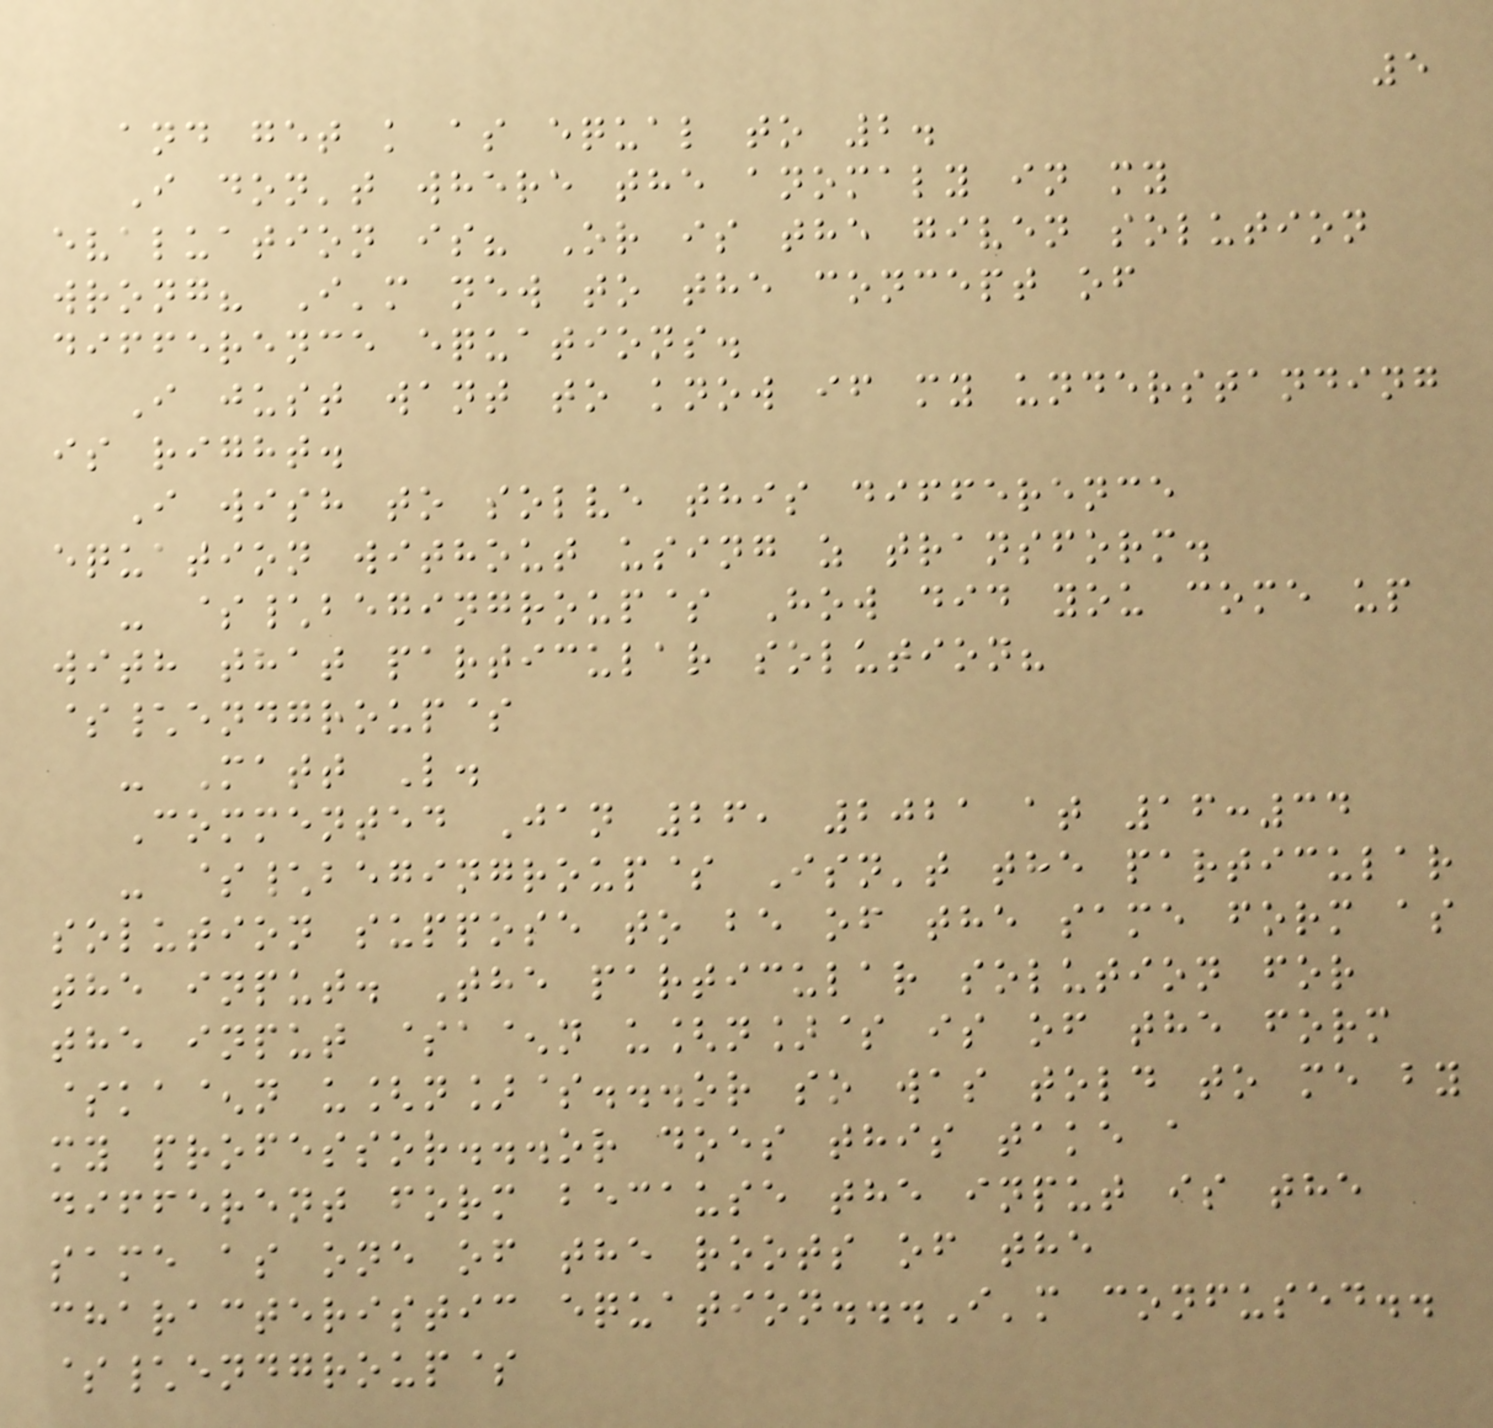5
and get k as equal to 2.
I don't where the anomaly in my
evaluation is? Or is the given solution
wrong? I'm new to the concept of
difference equations.
I just want to know if my understanding
is right.
I wish to solve this difference
equation without using z transform.
- $\begingroup$ How did you come up
with that particular solution?
$\endgroup$
- Matt L.
Commented Jan 26, 2021 at 16:34
- $\begingroup$ Isn't the particular
solution suppose to be of the same form as
the input. The particular solution for
the input $a^n u[n]$ is of the form
$ka^n u[n]$...or so was told to me by
my professor...or does this take a
different form because the input is the
same as one of the roots of the
characteristic equation...I'm confused..
$\endgroup$
